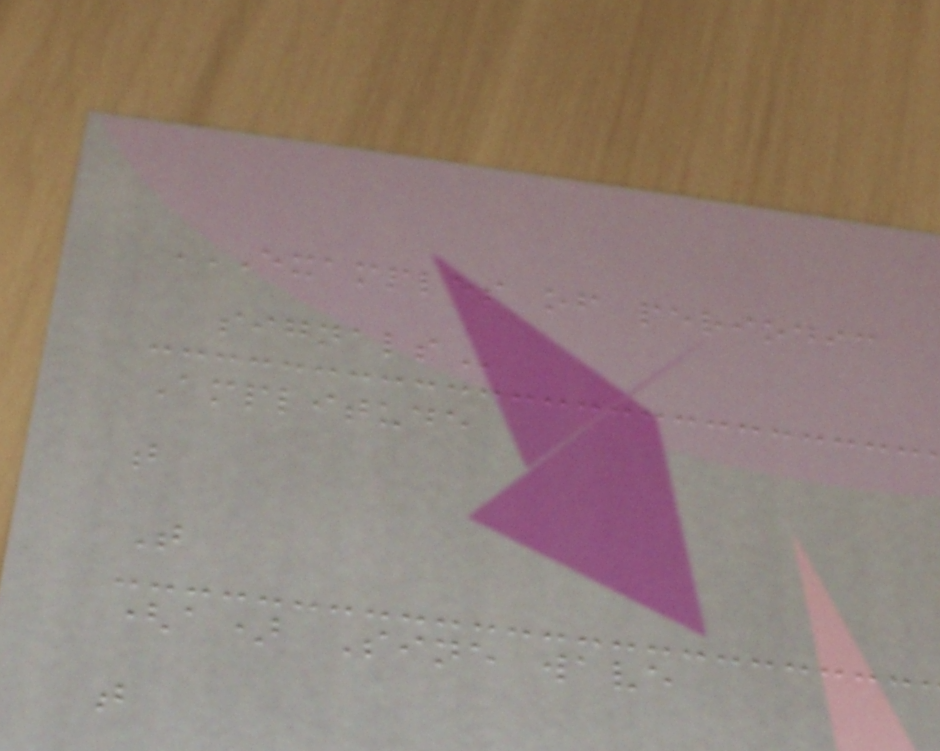EXAMPLES OF PERIODIC
SIGNALS
Amplitude
t
T
(a) Sine wave
t
